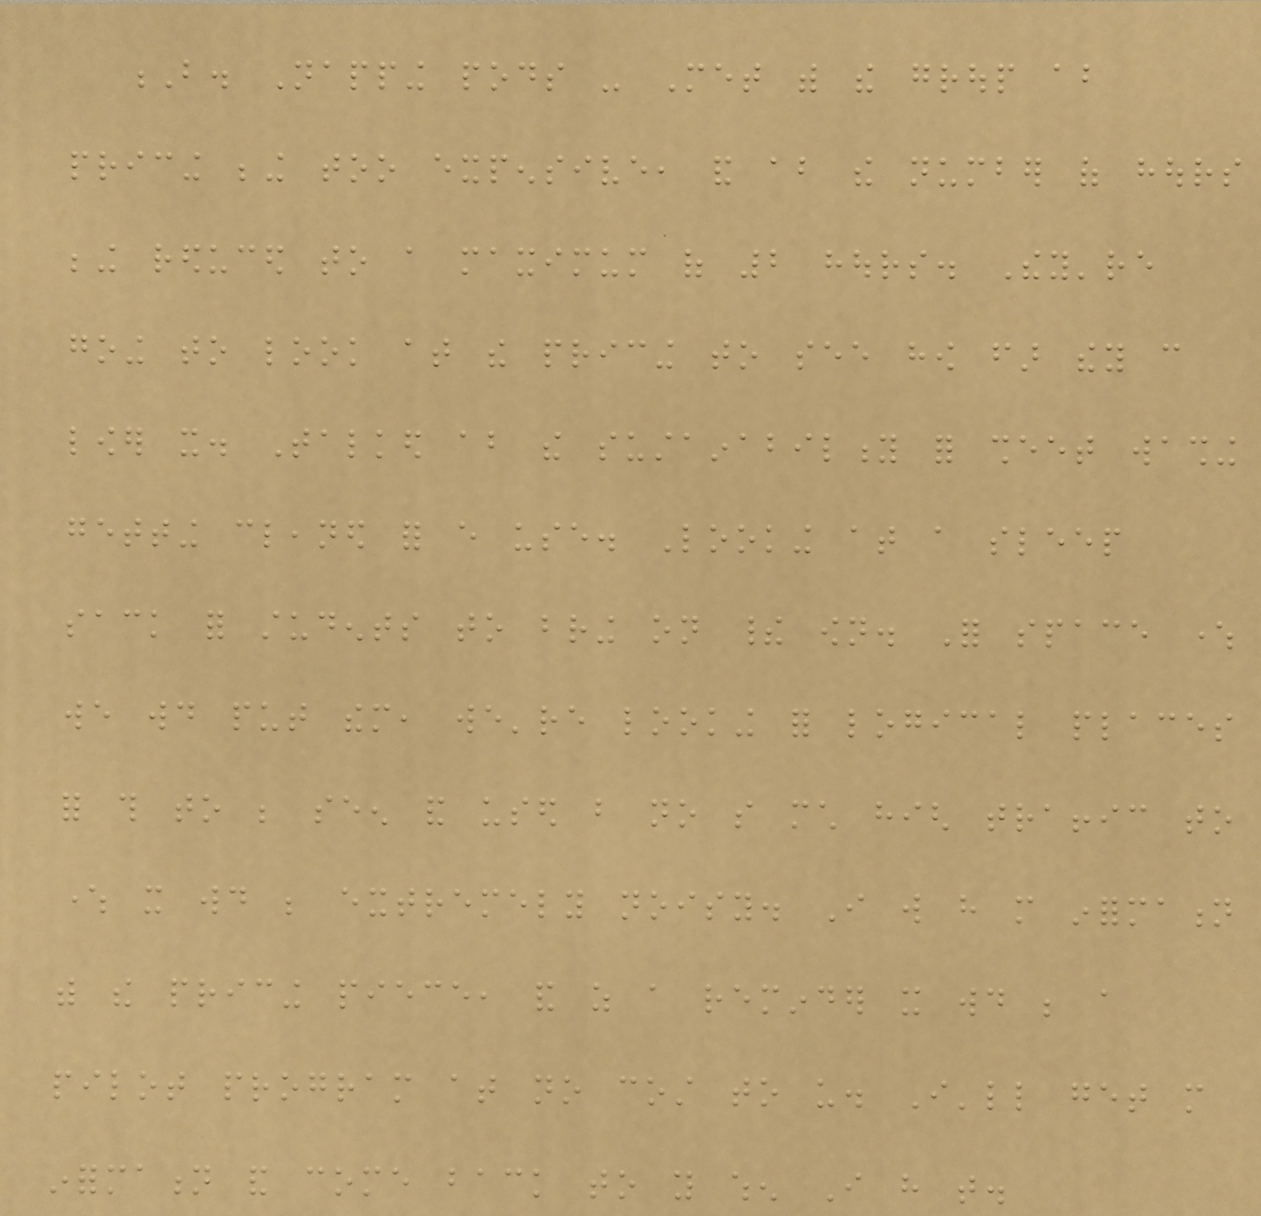B. Napping pods - Met with the group about
pricing being too expensive, and about the number of hours
being reduced to a maximum of 2 hours. They're
going to look at the pricing to see how far they can
lower it. Talked about the sustainability for sheet washing
getting cleaned for every use. Looking at a sleep
sack for students to bring on their own. For space where
we would put them, we're looking for logical places
for this to be seen and used but no so much high traffic to
where it would be extremely noisy. I will have more information
with the pricing piece, and as a reminder it would be a
pilot program at no cost to us. I'll get more
information and come back to you when I have that.
